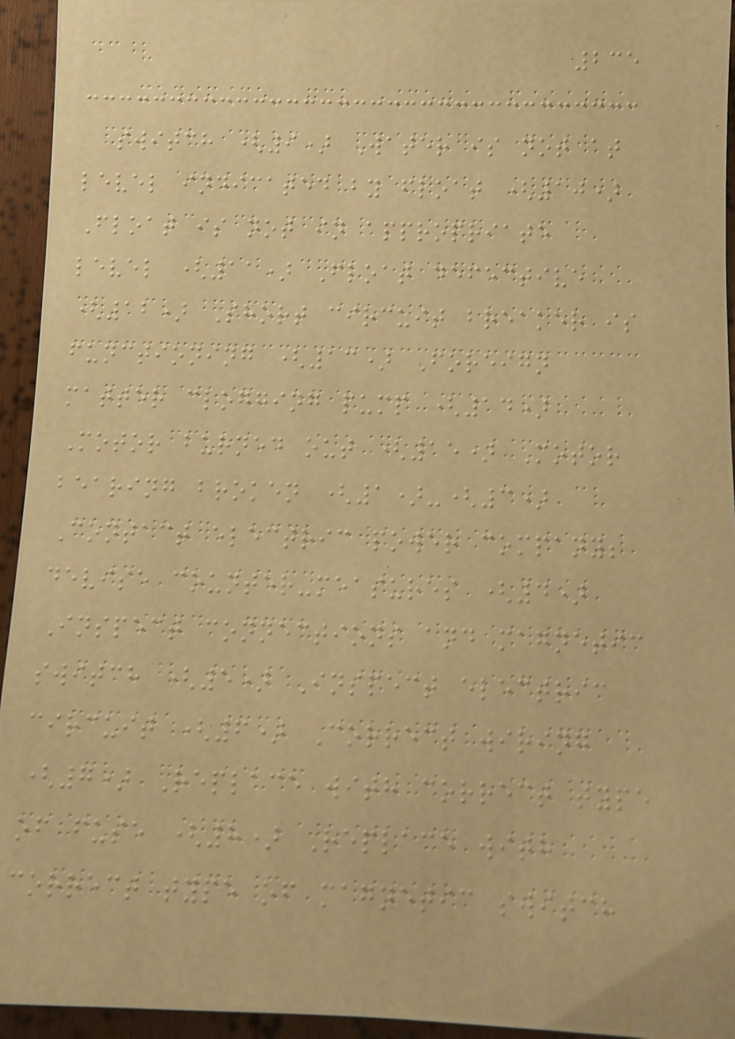235
switch (9) Water is not at
level indicated by float (10)
Float is not in appropriate
level (11) Float defective
(12) Short circuit breaker is
functioning (13) Foreign
matter clogging pump (14)
Motor burned out (15) Motor
bearing broken (1)-(3)
Contact electric power company;
devise counter-measures (4)
Inspect connections and magnetic
switch (5) Inspect electric
circuit (6) Correct wiring
(7) Replace with correct type
of fuse (8) Replace with
correct type of magnetic switch
